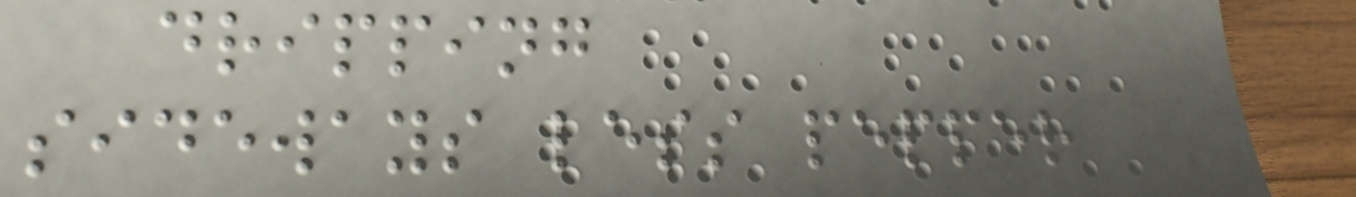dripping
sideways less pepper
